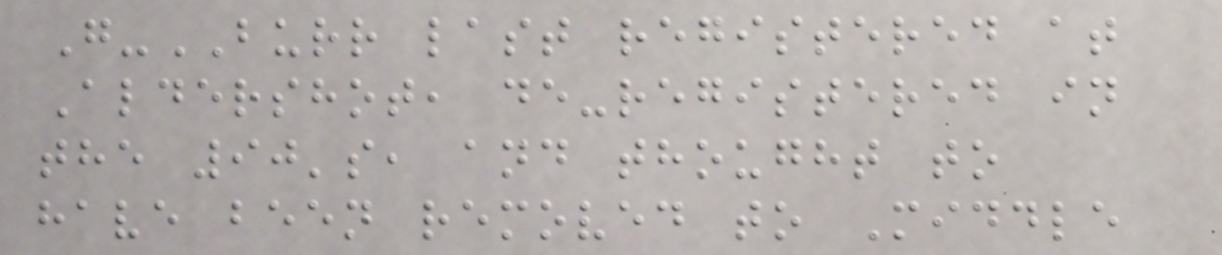G-BURR last registered at
Aldershot, de-registered in
the 90's, and thought to
have been removed to Middle
